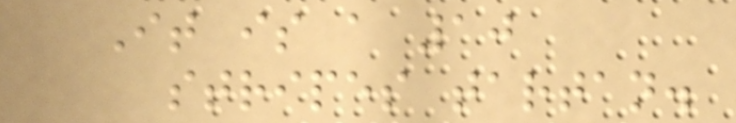It is a 10
stripes tartan.
